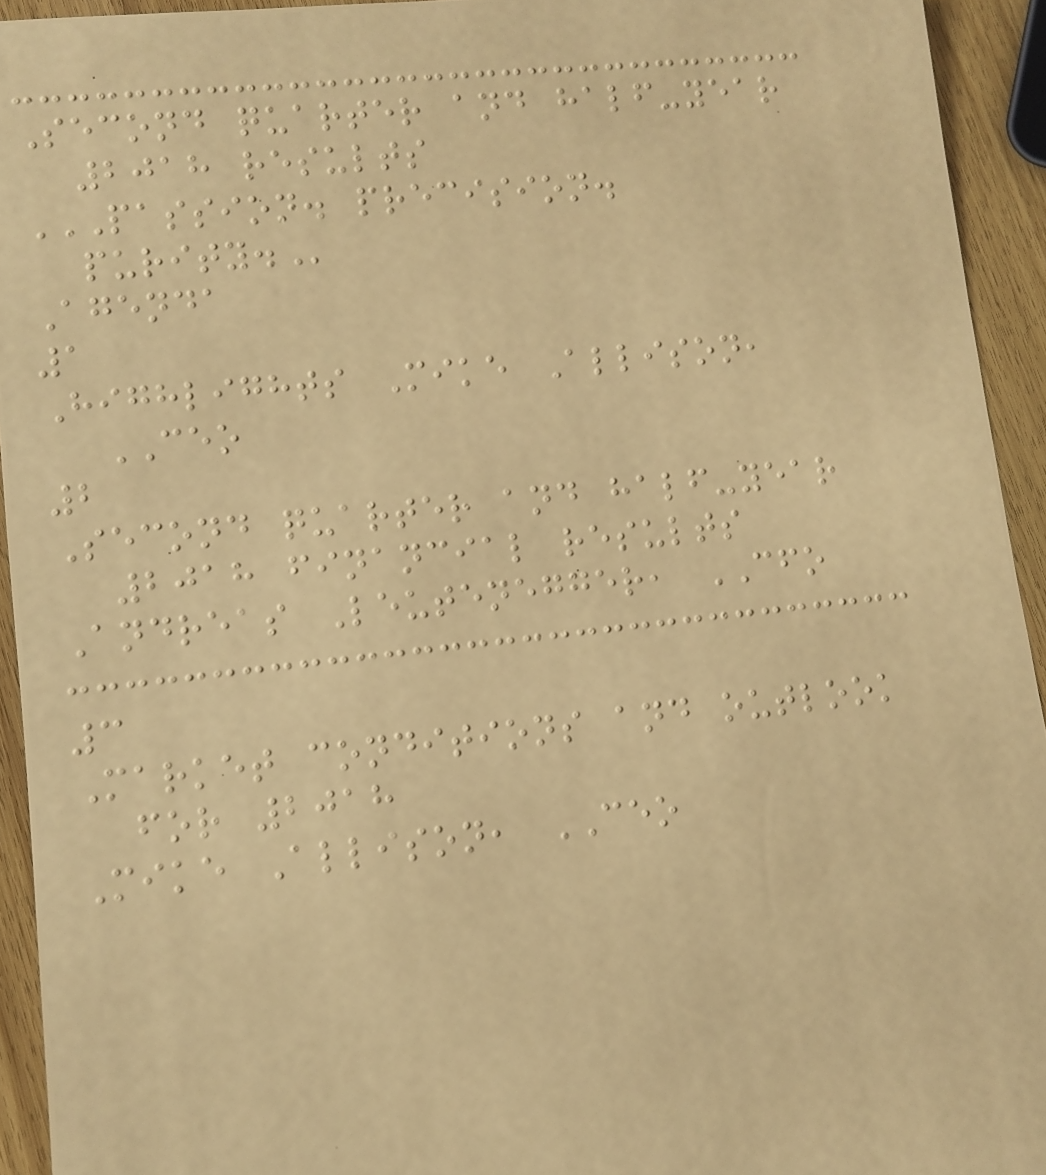Second quarter and half-year
2018 results
PASSION. PRECISION.
PURITY.
Agenda
1
Highlights Mike Allison,
CEO
2
Second quarter and half-year
2018 financial results
Andreas Leutenegger, CFO
3
Market conditions and outlook
for 2018
Mike Allison, CEO
